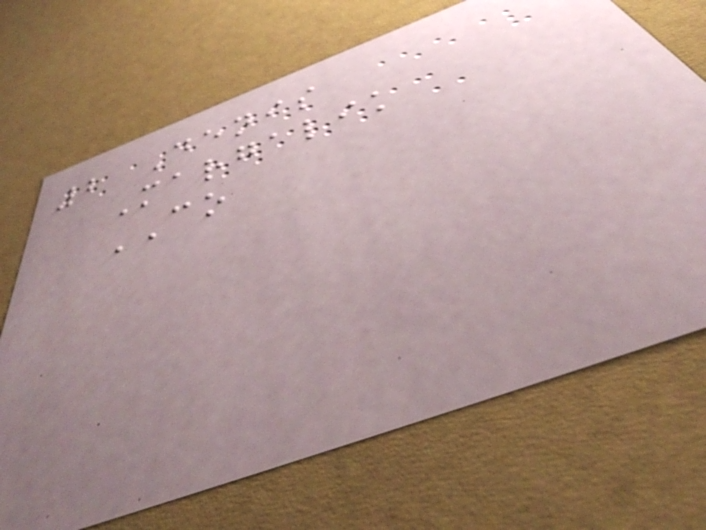2 Denis
Margalik
CO
